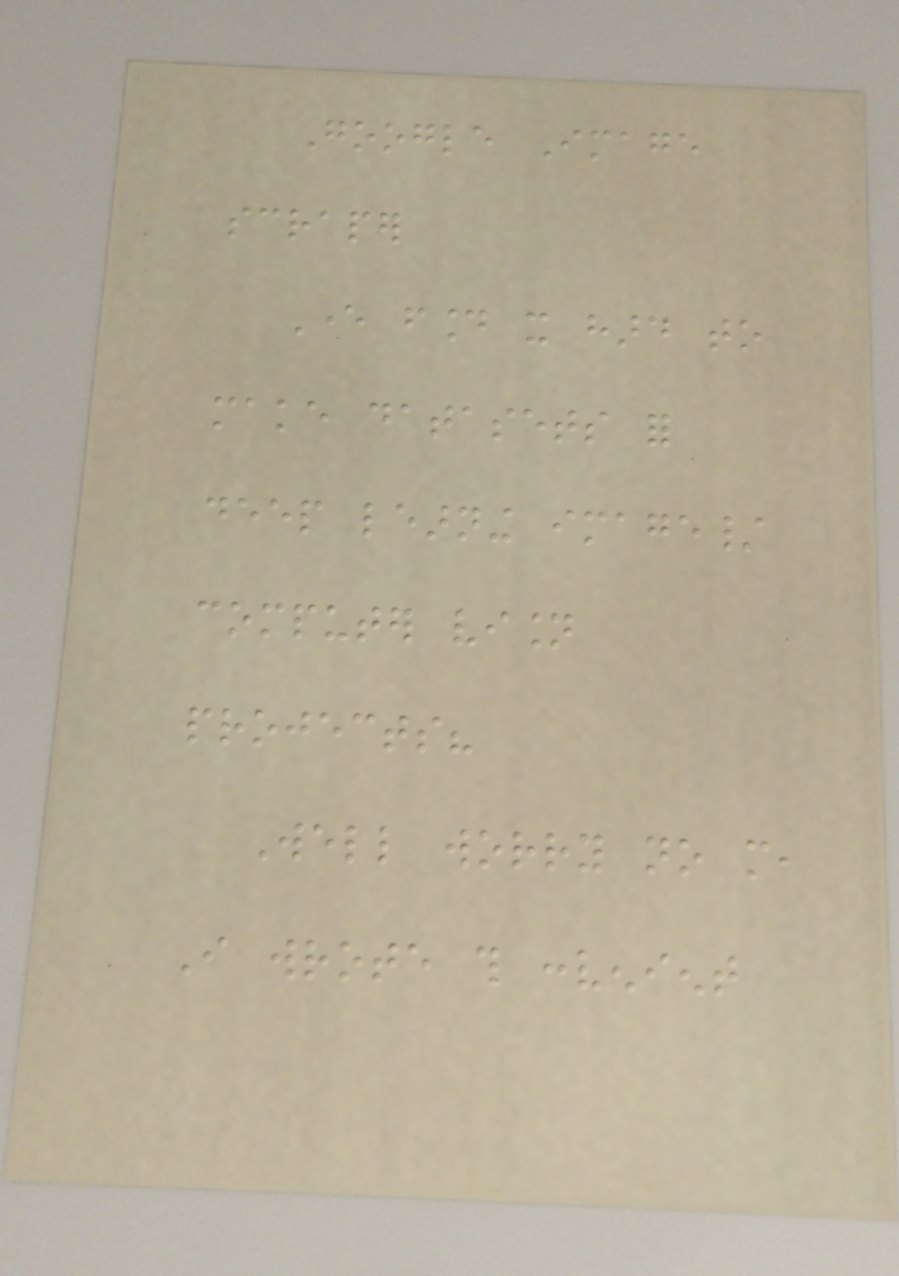Google Image
scraper
Ever found it hard to
make datasets for
deep learning image/
computer vision
projects?
Well worry no more,
I wrote this convenient
